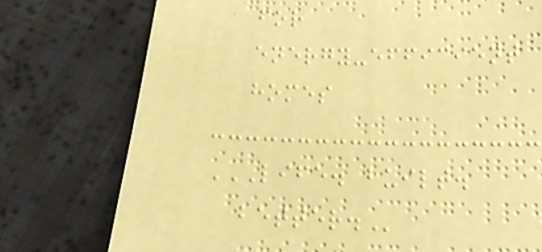for
energy-efficient
homes
LIFE. BUILT.
BETTER.
